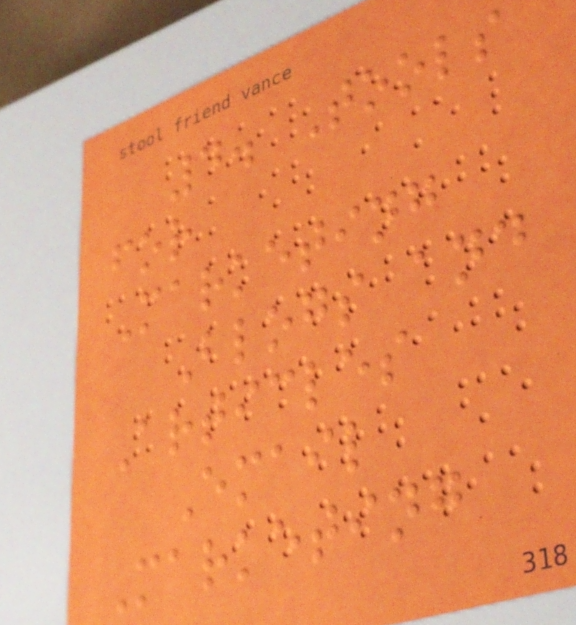4. Tools
for
Marketing
Blogs and
Articles
Email
Marketing
